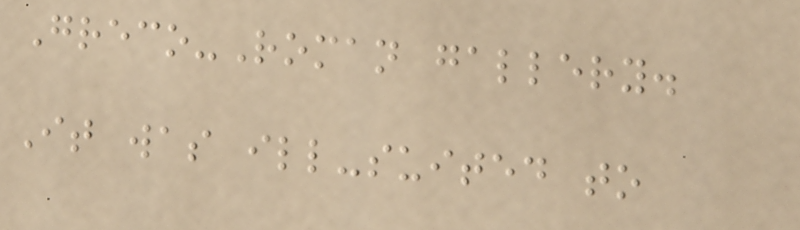Greco-Roman gallery.
It was ill-suited to
